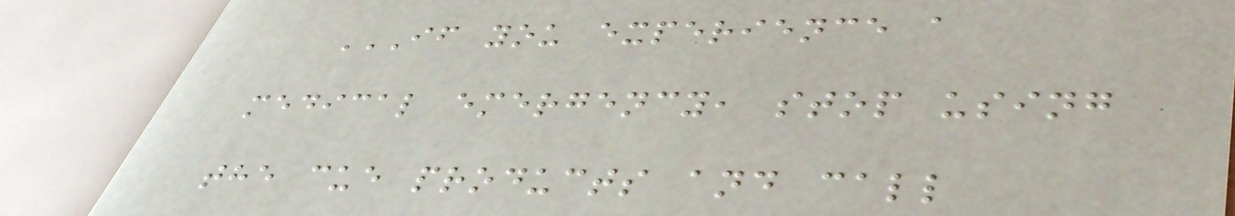IF YOU EXPERIENCE A
MEDICAL EMERGENCY, STOP USING
THE CUE PRODUCTS AND CALL
